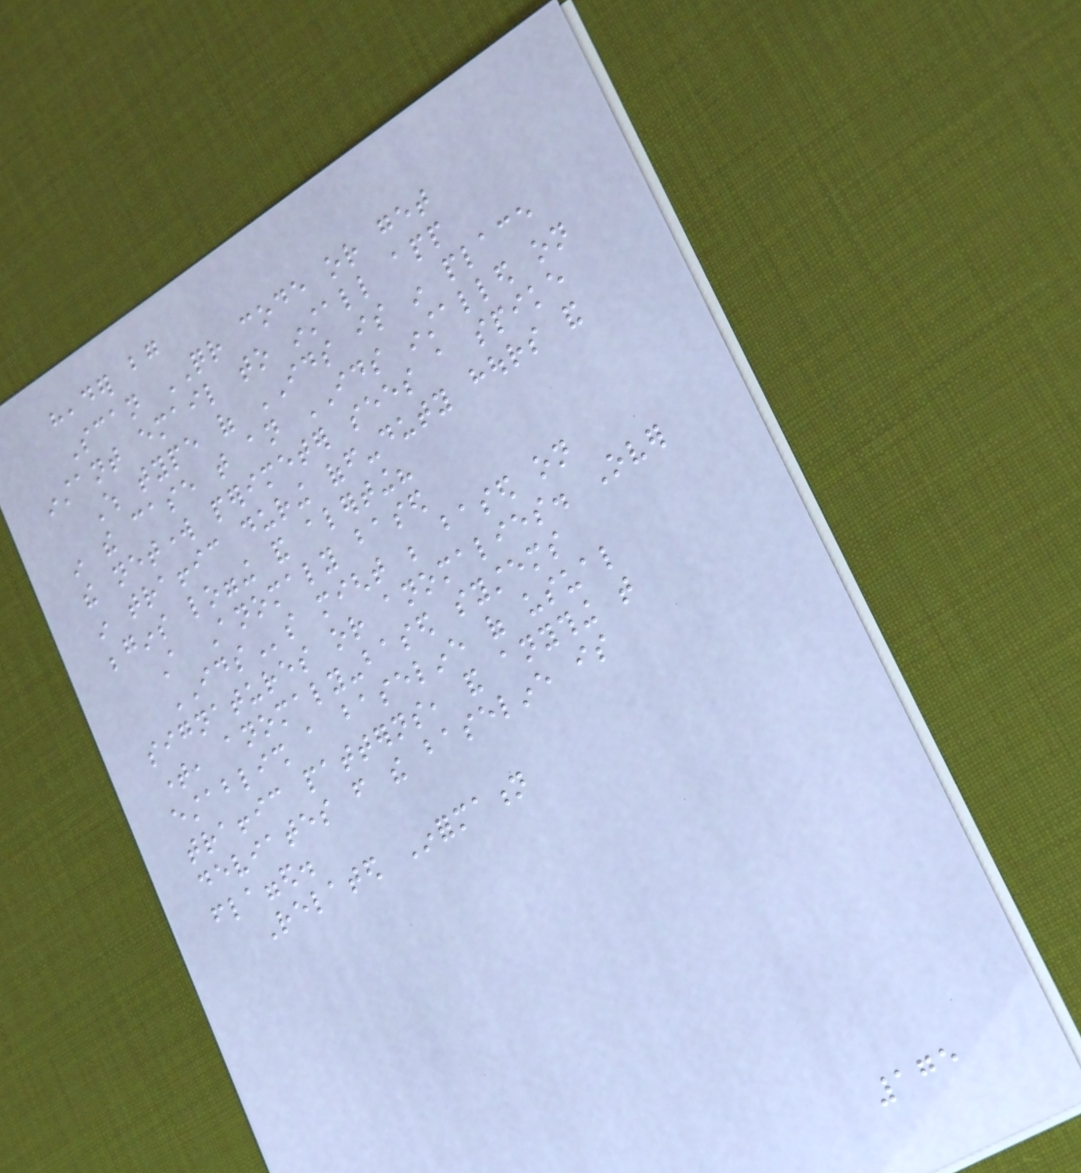header bg
Scan QR code or get
instant email to install app
Which type of IDS is in place
in the case that an IDS installed on
the network perimeter sees a spike
in traffic during off-duty hours and
begins logging and alerting?
A Anomaly based
IDSs might be based on
signatures or anomalies. Over
time, anomaly-based systems
establish a baseline of usual
traffic patterns, and anything that
deviates from the baseline is
flagged.
Related Information
175
